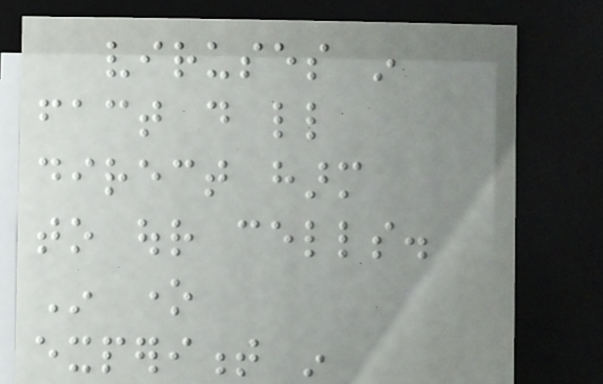viruses in
fact do little
direct harm
to our cells.
In one
experiment in
